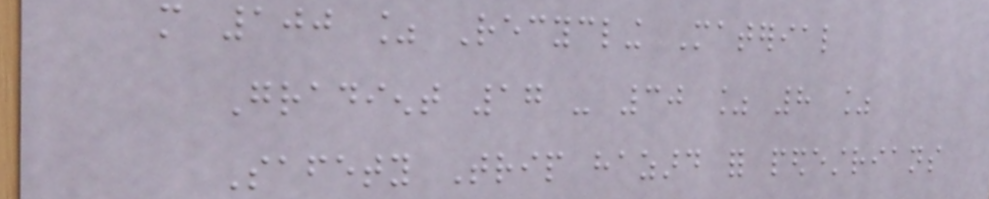more 100 % Recycling Material
Gradient 17 - 30 % 8 %
Safety Trip hazard for pedestrians
